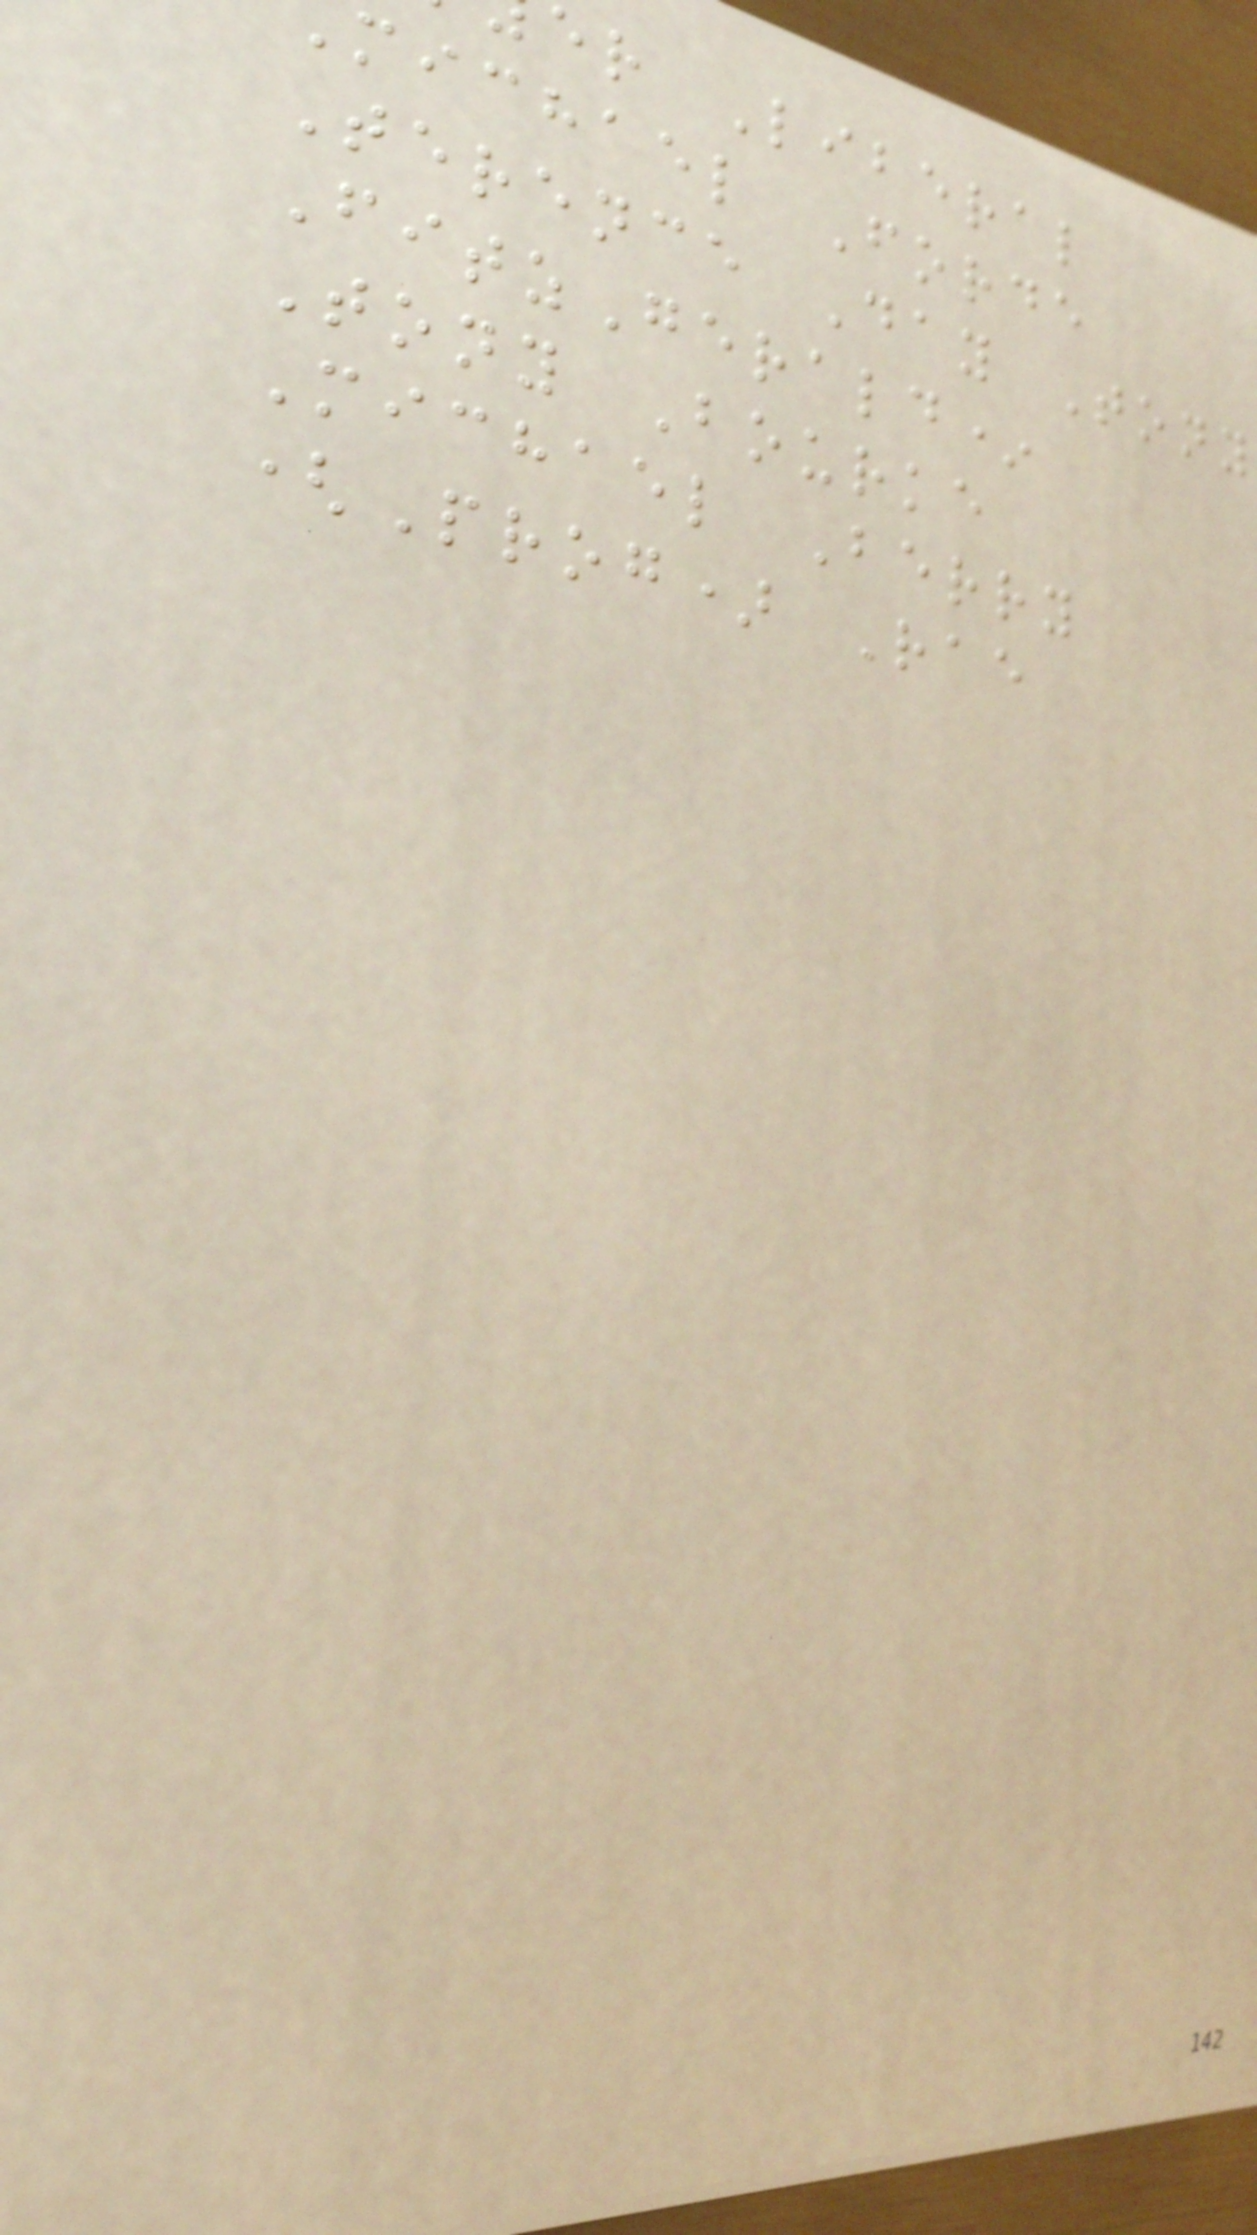er Liberal
michael Forde
Terence Day Tony
FitzGerald*
Tony Bourke
Michael Berry
(Prog) Rae
